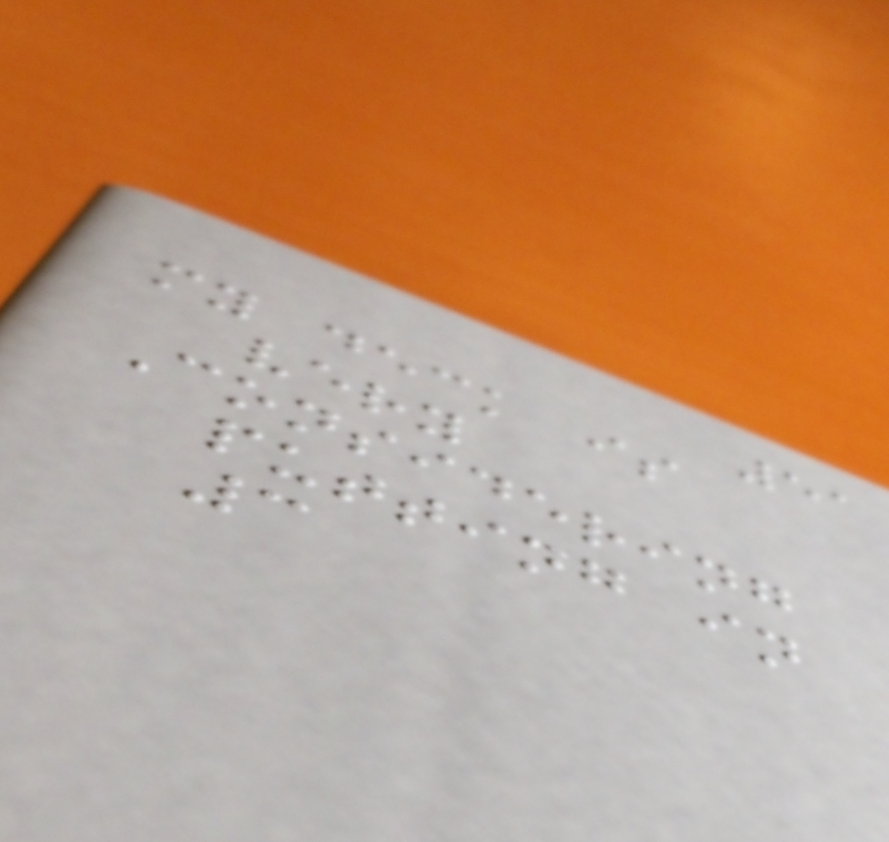51
my deck is
very
Considering
putting in
3
